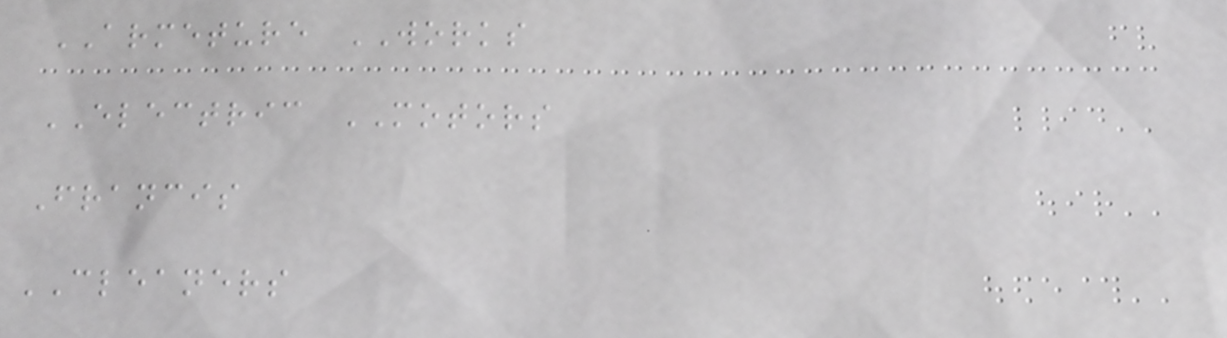ARMETURE WORKS
ELECTRIC MOTORS
Francis
CLEANERS
